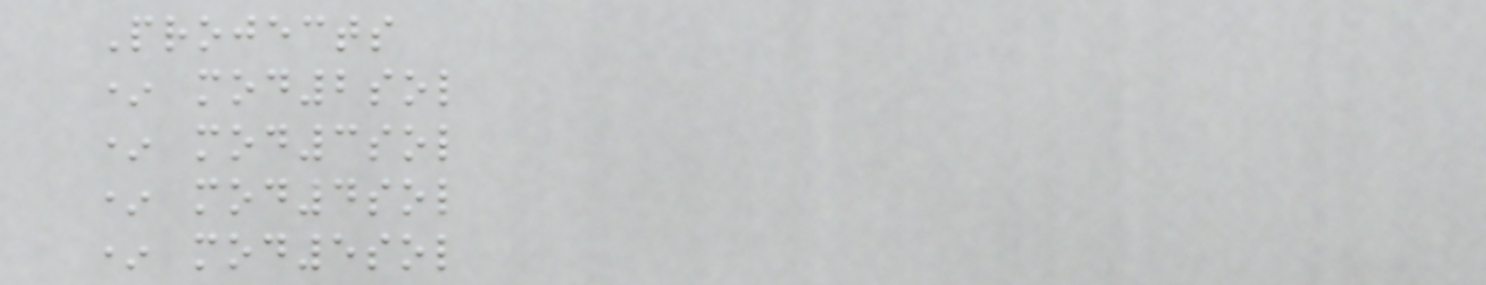Projects
* mod2sol
* mod3sol
* mod4sol
* mod5sol
